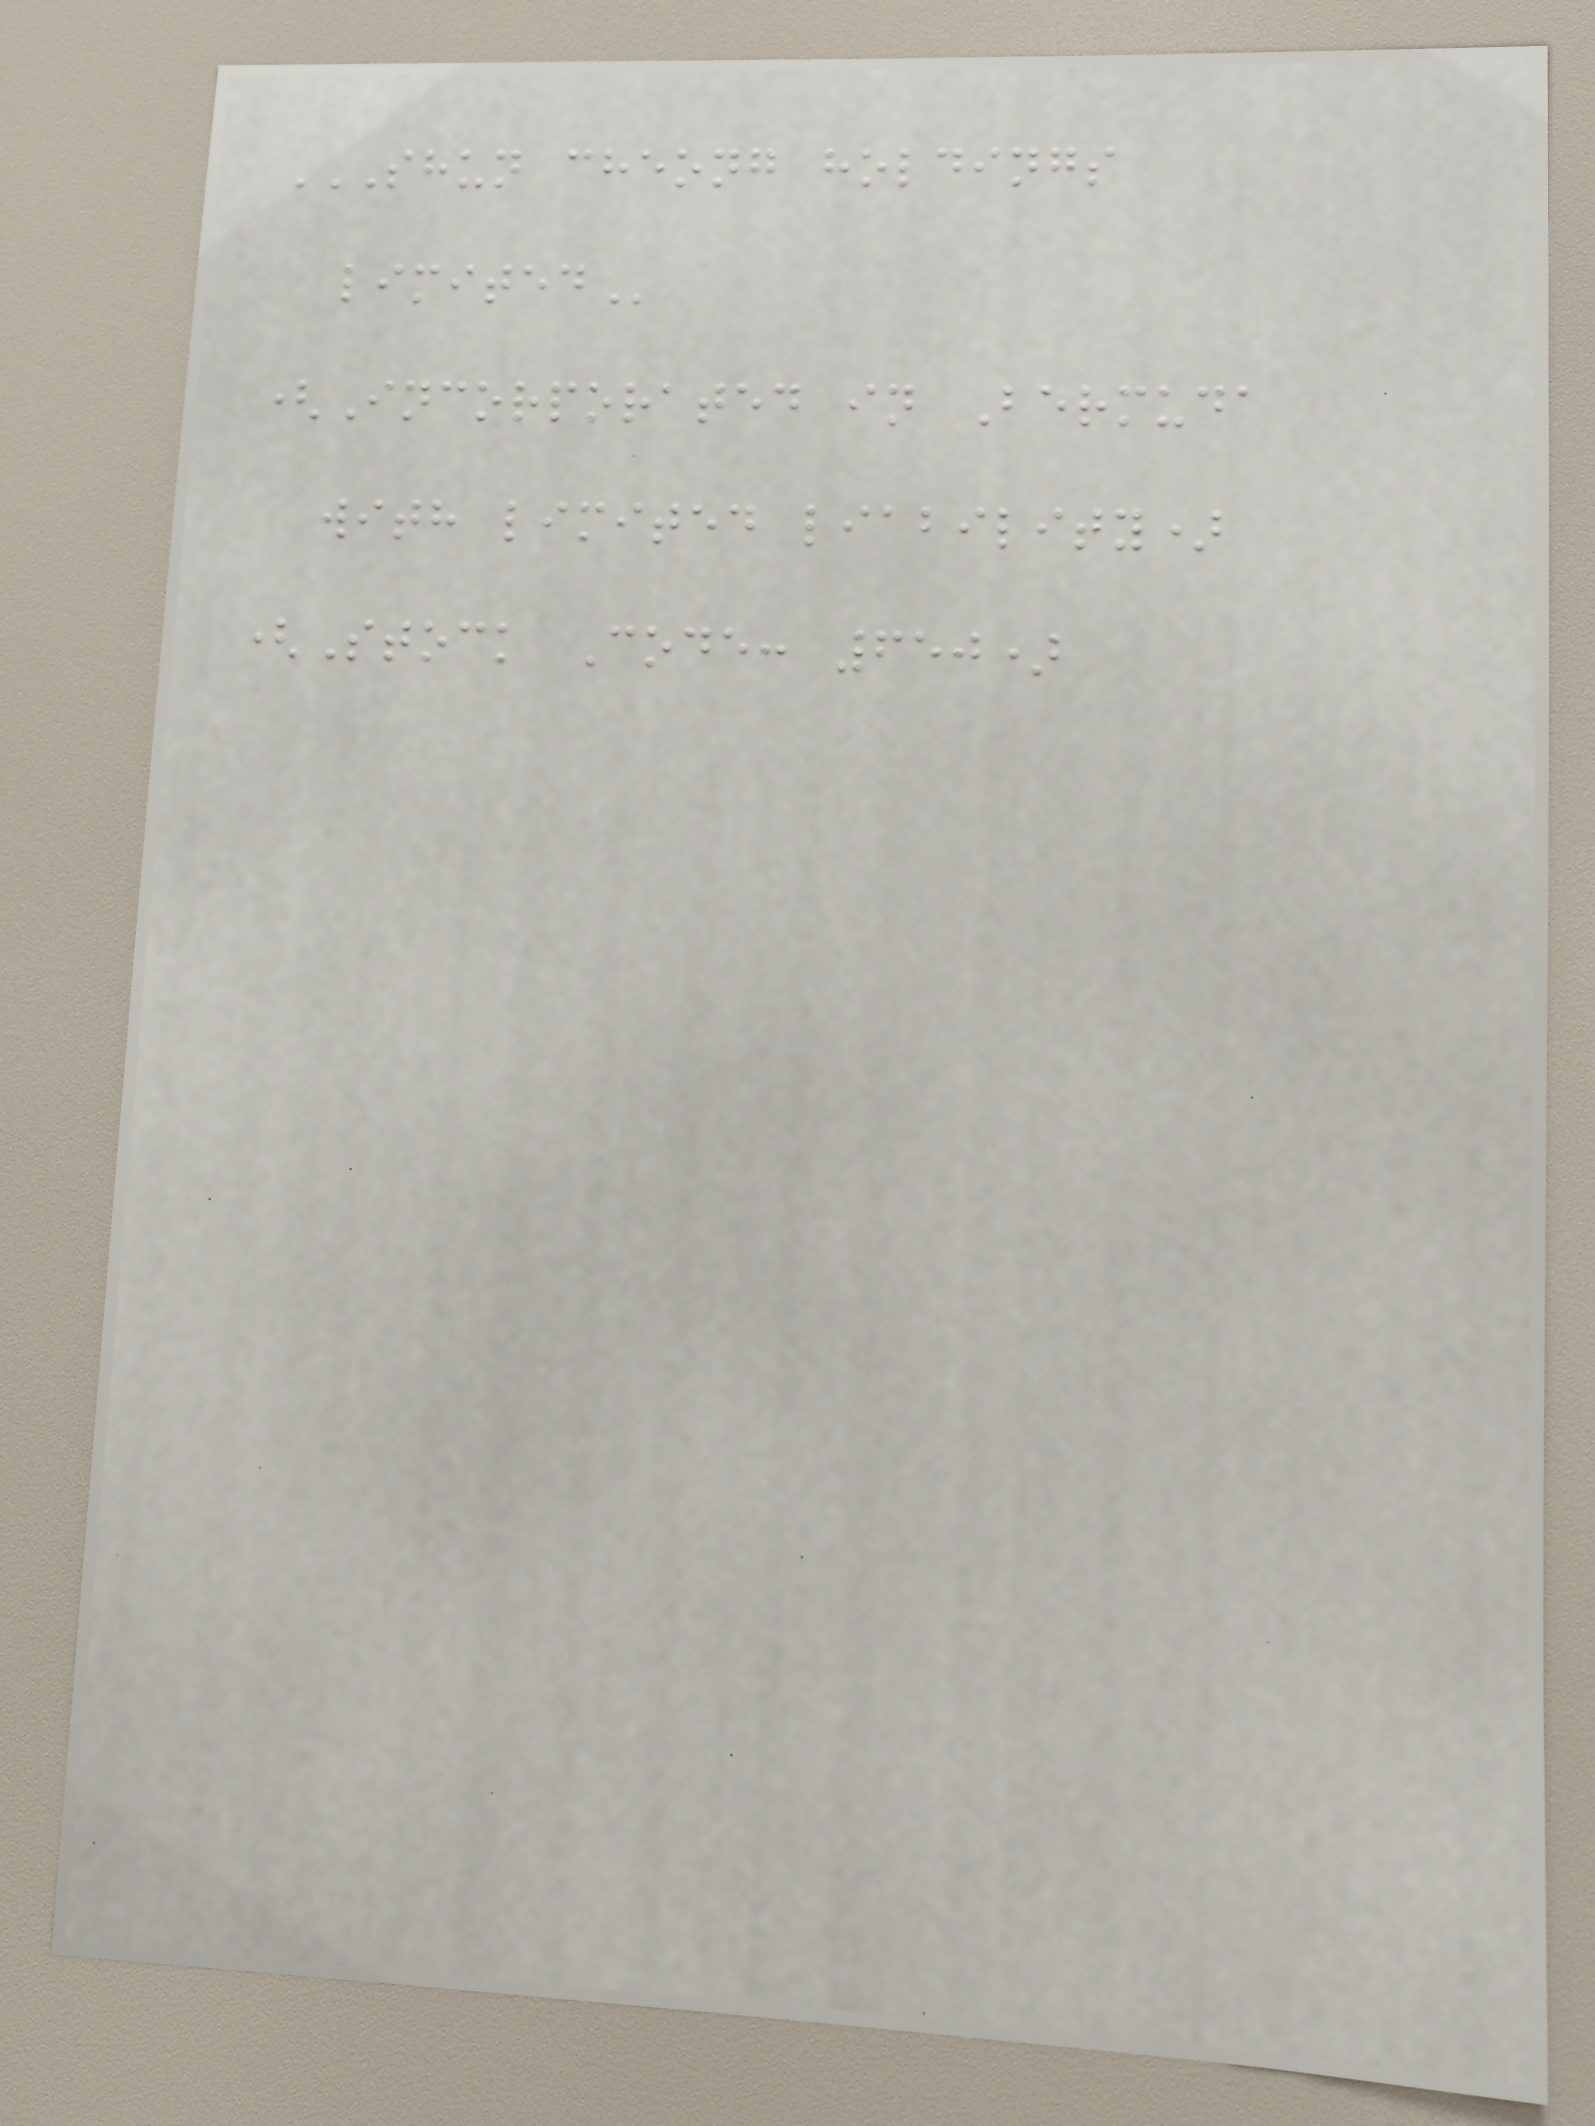SHUN CHEONG HOLDINGS
LIMITED
(Incorporated in Bermuda
with limited liability)
(Stock Code: 650)
